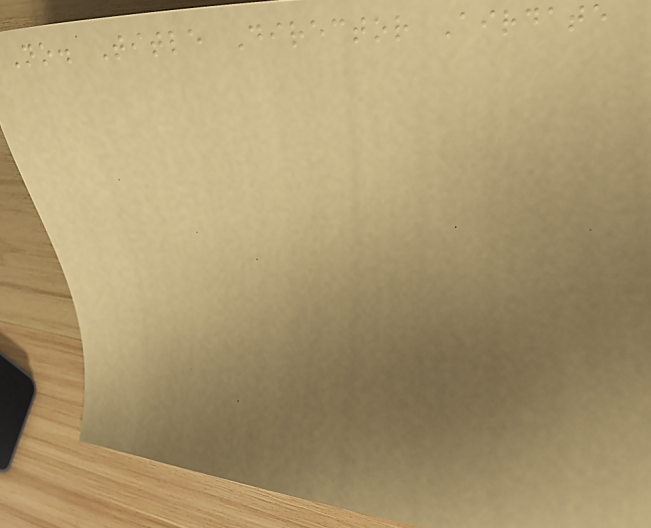No. Title Director Airdate
